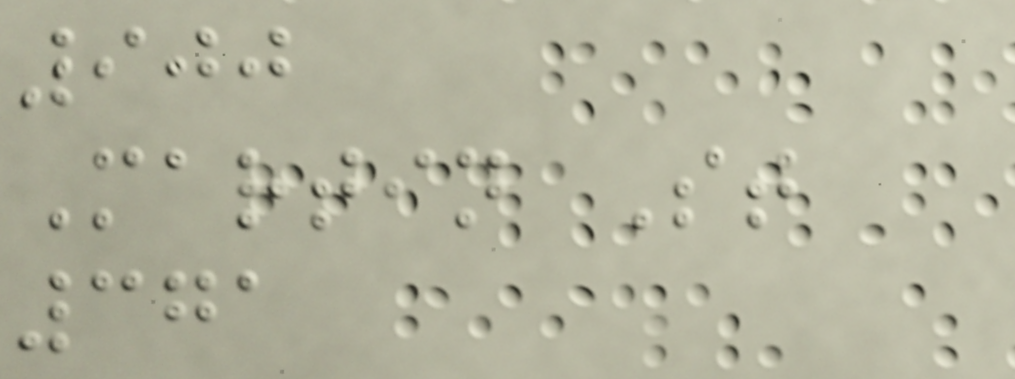900
Martin St
371
